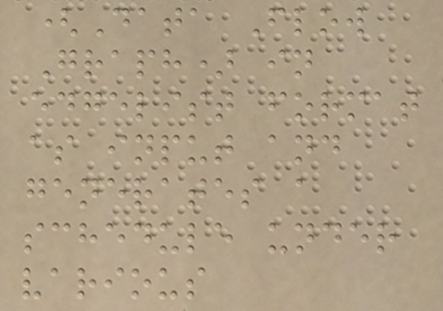(Data Flow
Graph) in
edgelist format
as input and
generates a
schedule under
various
